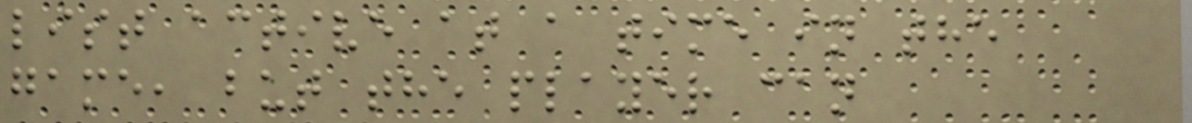list active at a time in the
game, but the player can
